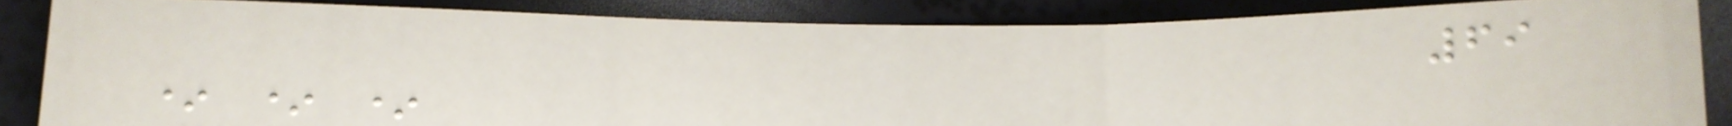69
* * *
